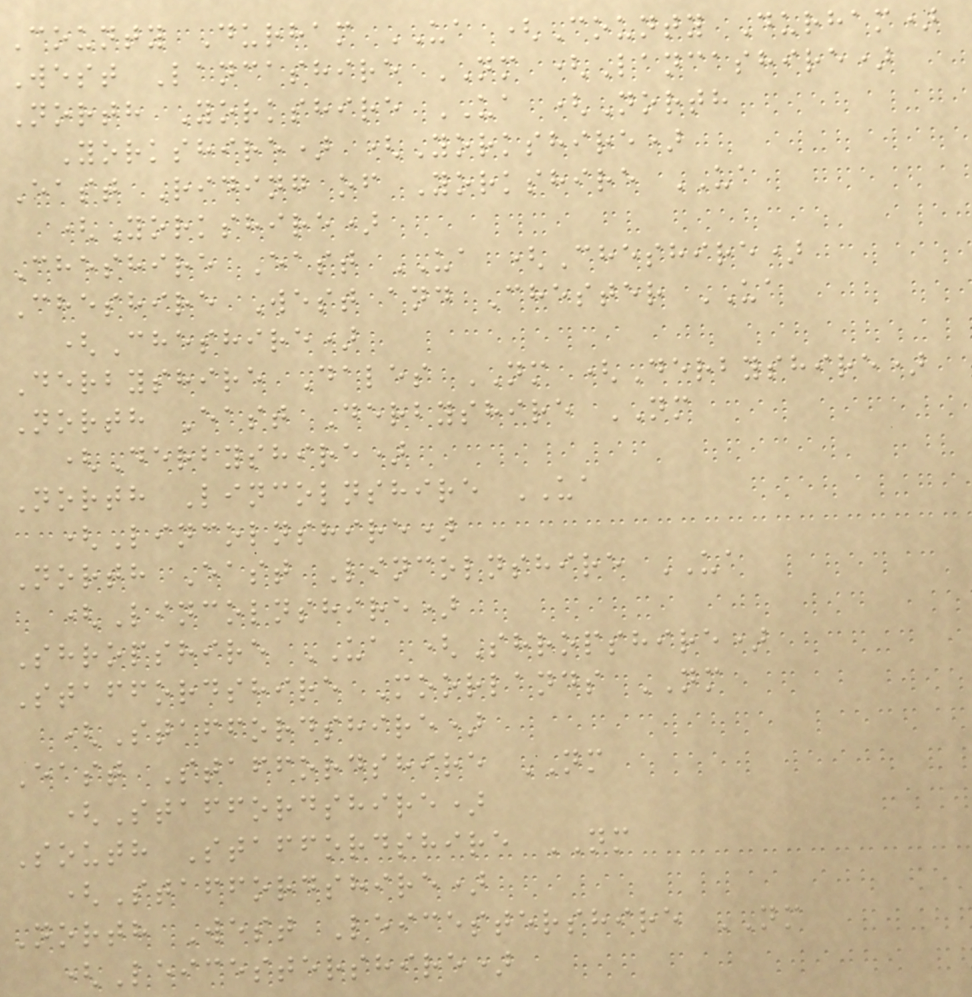County Durham UA (County Durham)
West Lancashire NM (Lancashire)
North Yorkshire UA (North
Yorkshire) (Yorkshire)
East Riding of Yorkshire UA
(Yorkshire)
Cheshire East UA (Cheshire)
Cheshire West and Chester UA
(Cheshire)
Derbyshire Dales NM (Derbyshire)
North East Derbyshire NM
(Derbyshire)
North Lincolnshire UA
(Lincolnshire)
North East Lincolnshire UA
(Lincolnshire)
Shropshire UA (Shropshire)
Staffordshire Moorlands NM
(Staffordshire)
East Staffordshire NM
(Staffordshire)
South Staffordshire NM
(Staffordshire)
North West Leicestershire NM
(Leicestershire)
